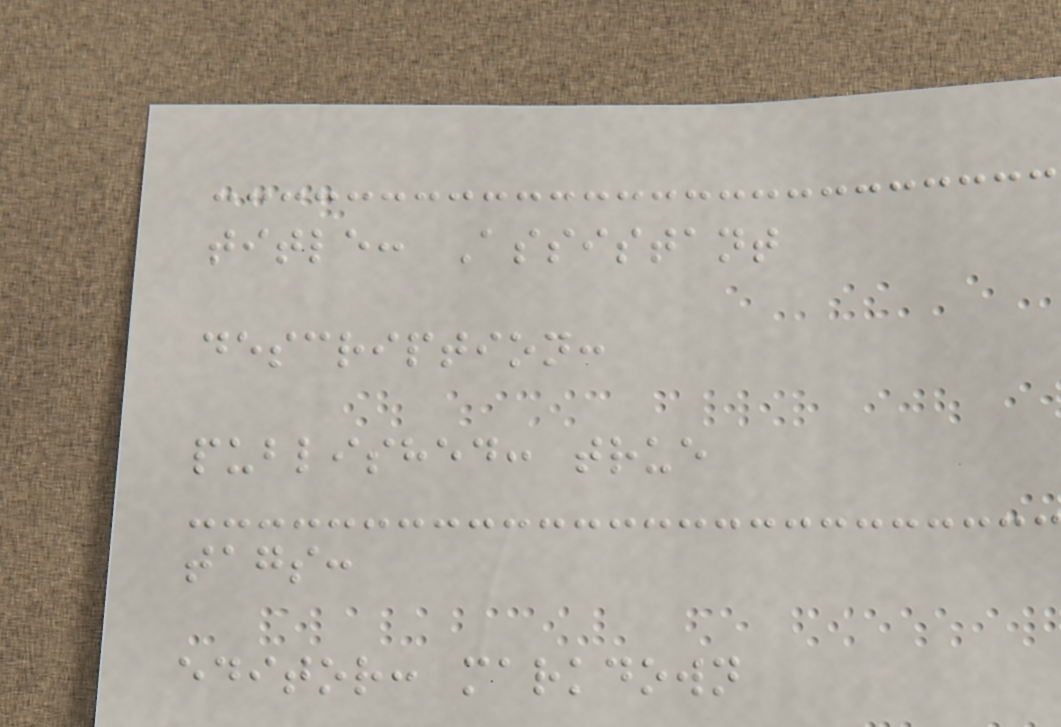title: Assistant
description:
published: true
tags:
editor: markdown
